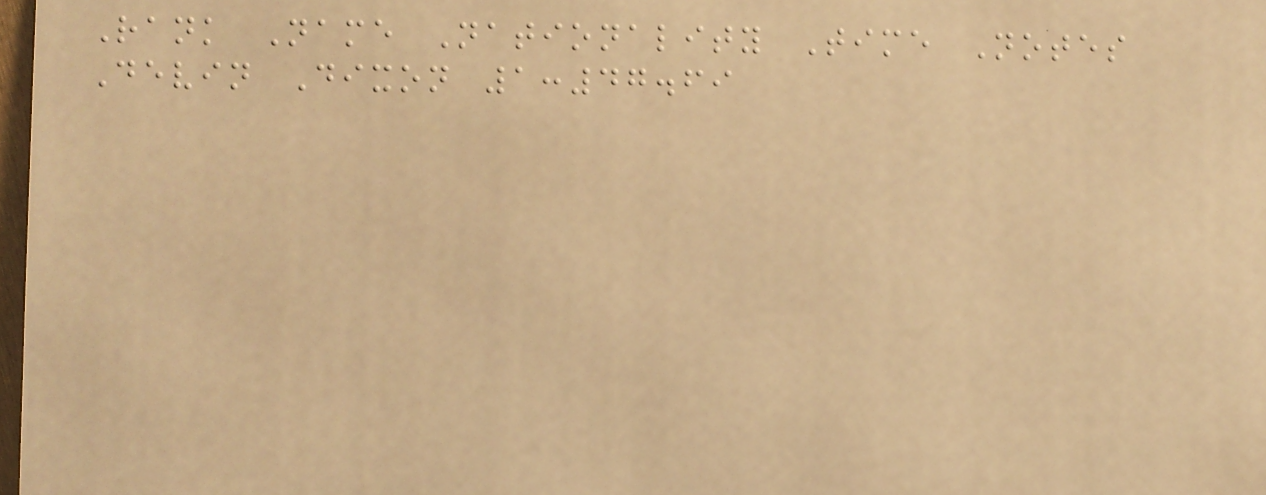Rank Name Nationality Time Notes
Devin Dixon 1:47.69
